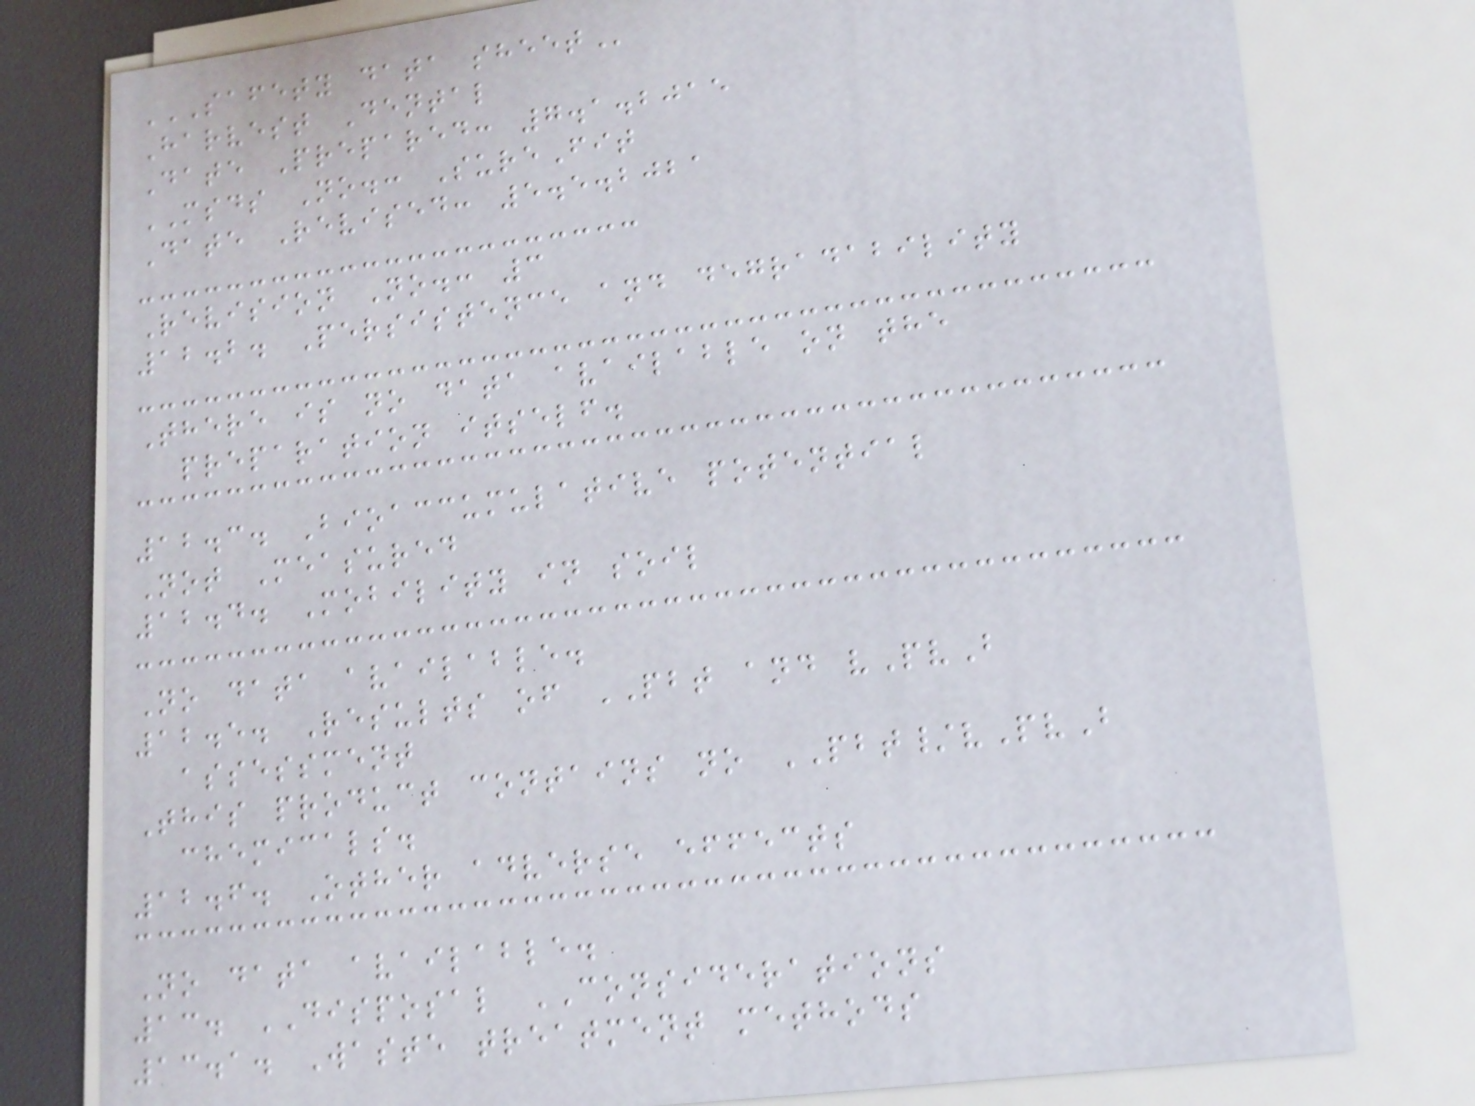SAFETY DATA SHEET
Harvest Dental
Date Prepared: 7.1.2015
MSDS No.: SureFit
Date Revised: 5.5.2021
Revision No.: 3
12.2. Persistence and degradability
There is no data available on the
preparation itself.
12.3. Bioaccumulative potential
Not Measured
12.4. Mobility in soil
No data available.
12.5. Results of PBT and vPvB
assessment
This product contains no PBT/vPvB
chemicals.
12.6. Other adverse effects
No data available.
13. DISPOSAL CONSIDERATIONS
13.1. Waste treatment methods
